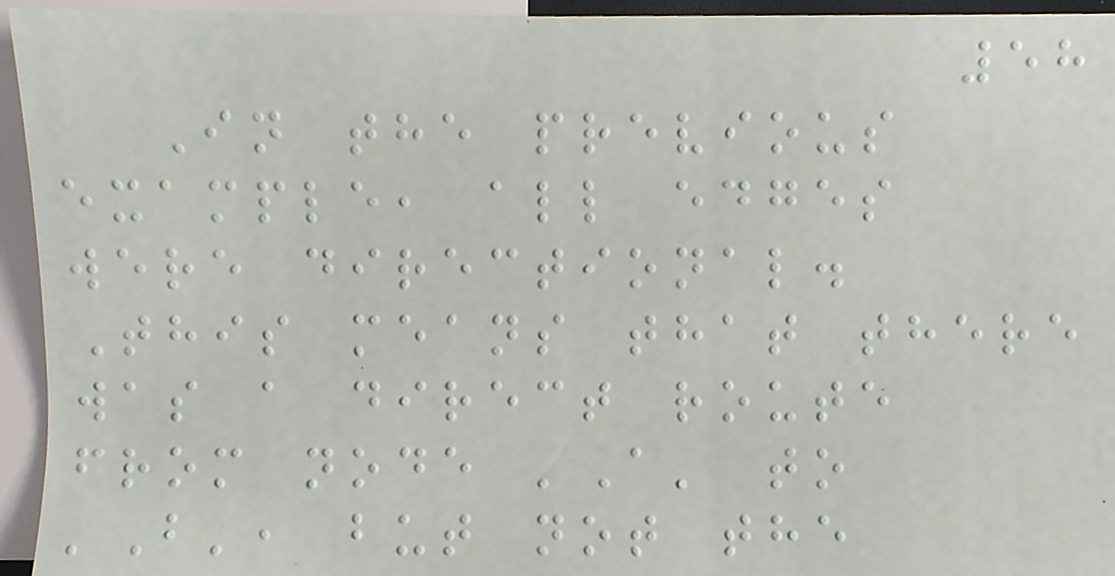58
In the previous
example, all edges
were directional.
This means that there
was a direct route
from node 'A' to
'B', but not the
